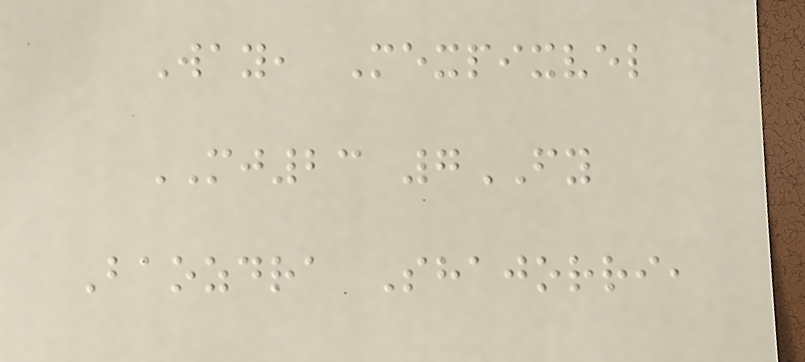Way, Mexpixvel
MJ23 7FY
Baozdra Shajorri,
